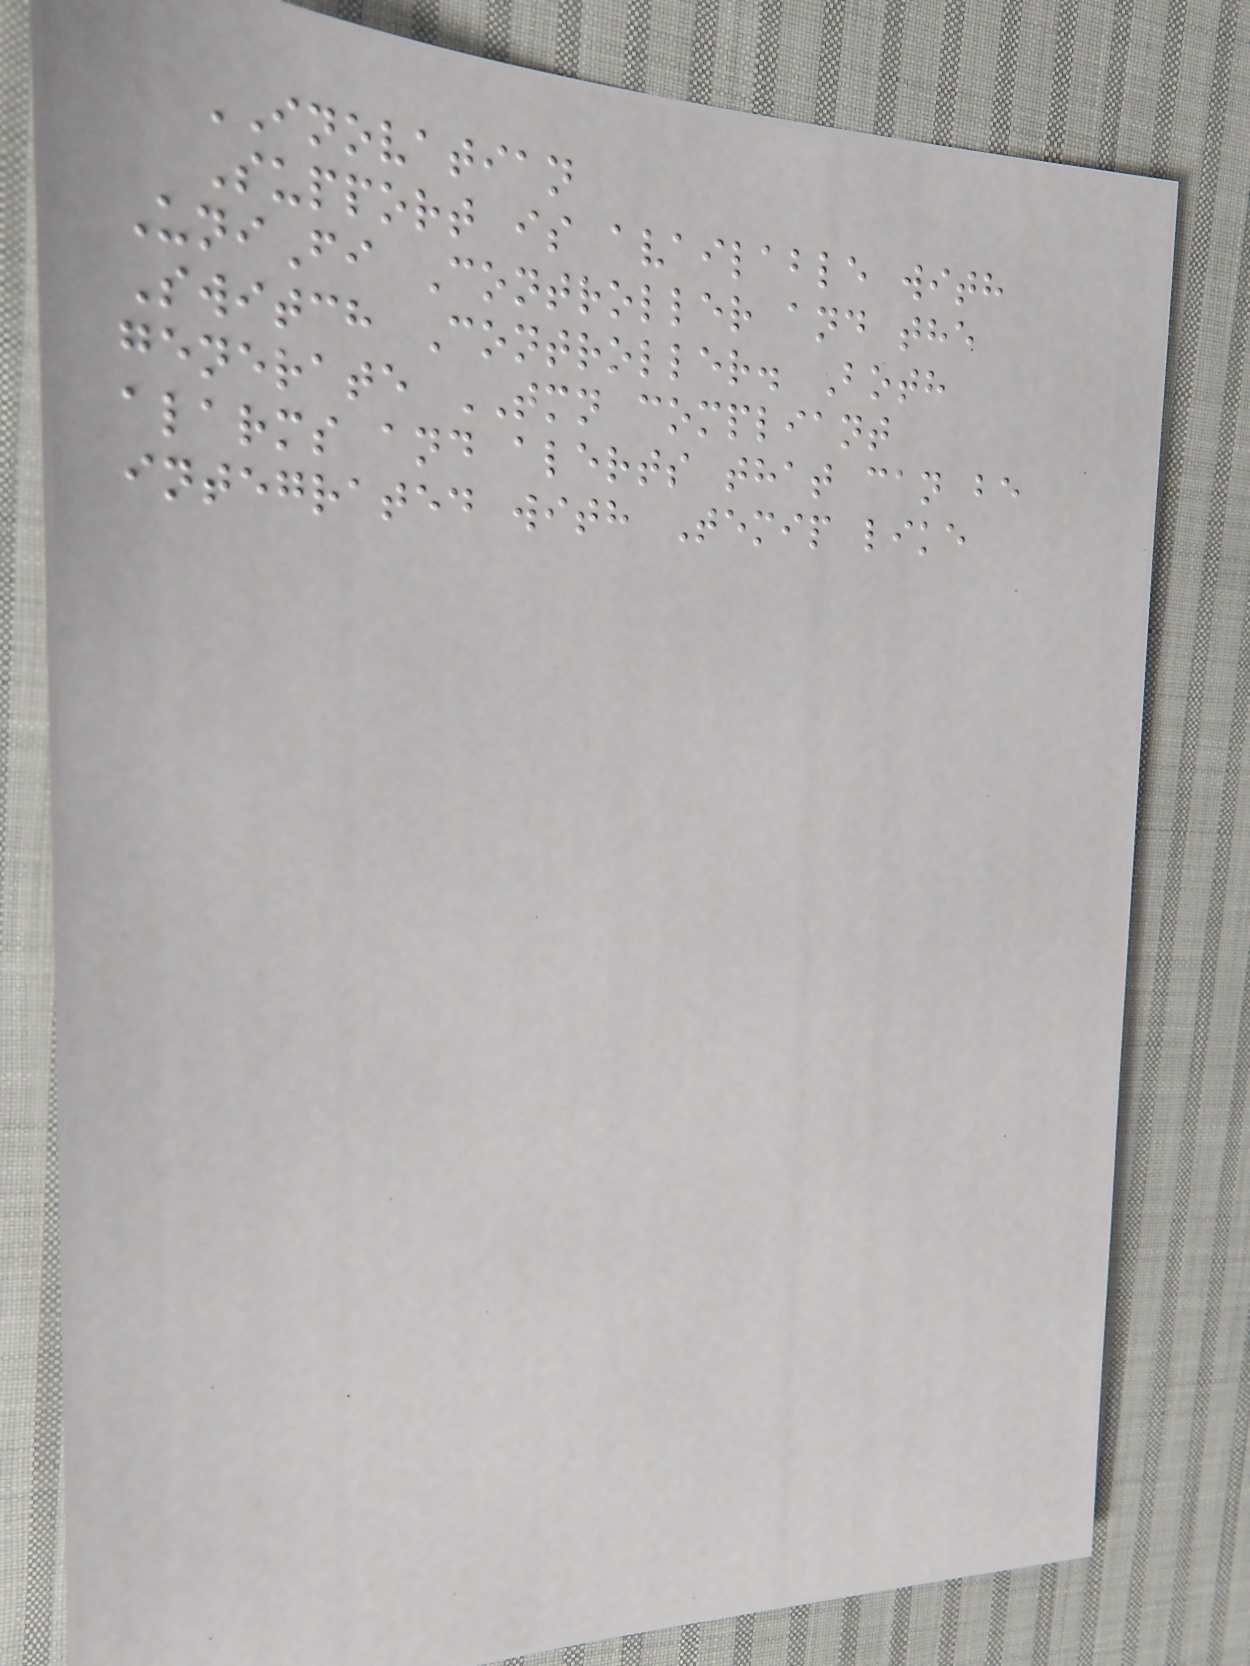INOVATIAN
Support is available with
UniFi Controller and the
Switch Controller. Both
generate TMN compliant
alarms and alerts that can be
integrated with Temip like
